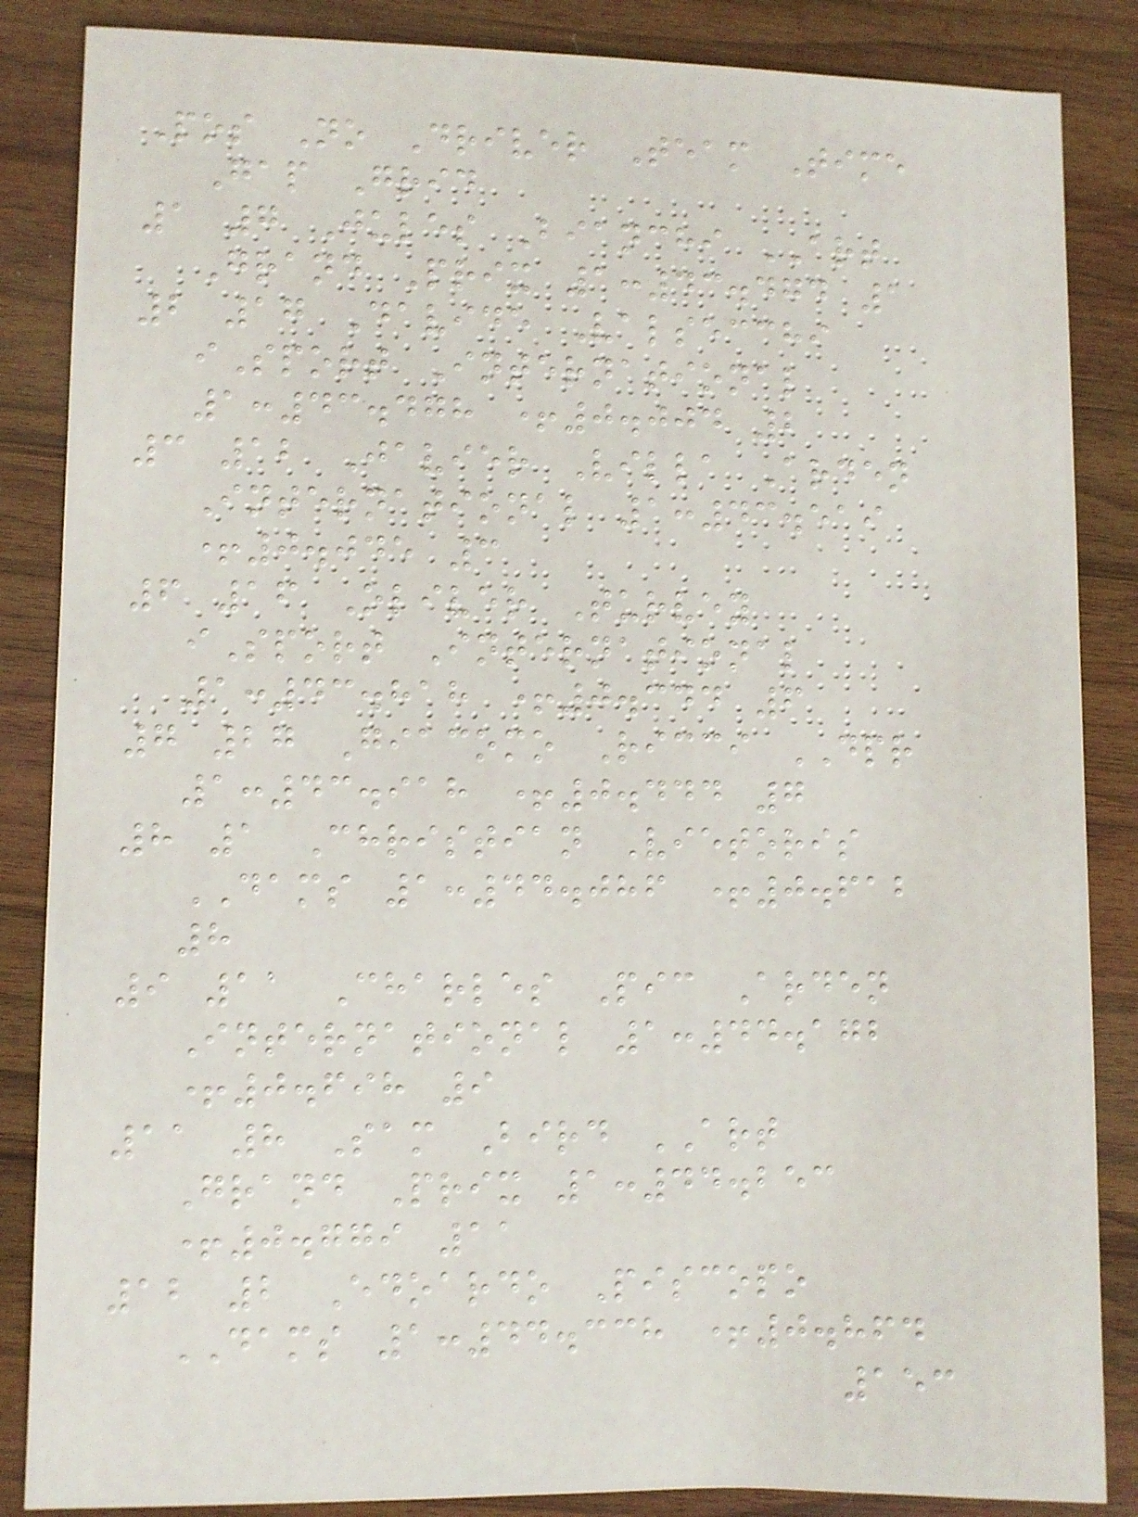Pos No Driver Team Time
Gap Grid
1 7 Jules Bianchi ART
Grand Prix 1:43.474 1
2 17 Davide Valsecchi
iSport International
1:43.478 +0.004 2
3 12 Javier Villa Arden
International 1:43.519
+0.045 3
6 16 Oliver Turvey
iSport International
1:43.818 +0.344 6
7 27 Giacomo Ricci DPR
1:43.918 +0.444 7
8 1 Christian Vietoris
DAMS 1:44.086 +0.612
8
9 11 Charles Pic Arden
International 1:44.172
+0.698 9
11 8 Sam Bird ART
Grand Prix 1:44.253
+0.779 11
12 2 Edoardo Piscopo
DAMS 1:44.338 +0.864
153
